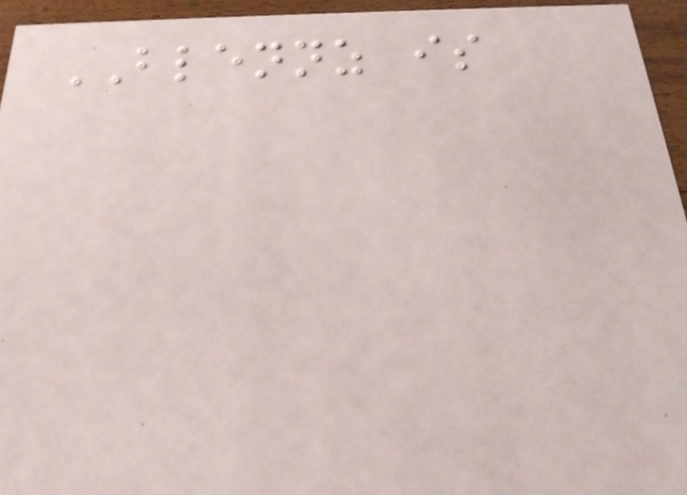BLENNZ is
